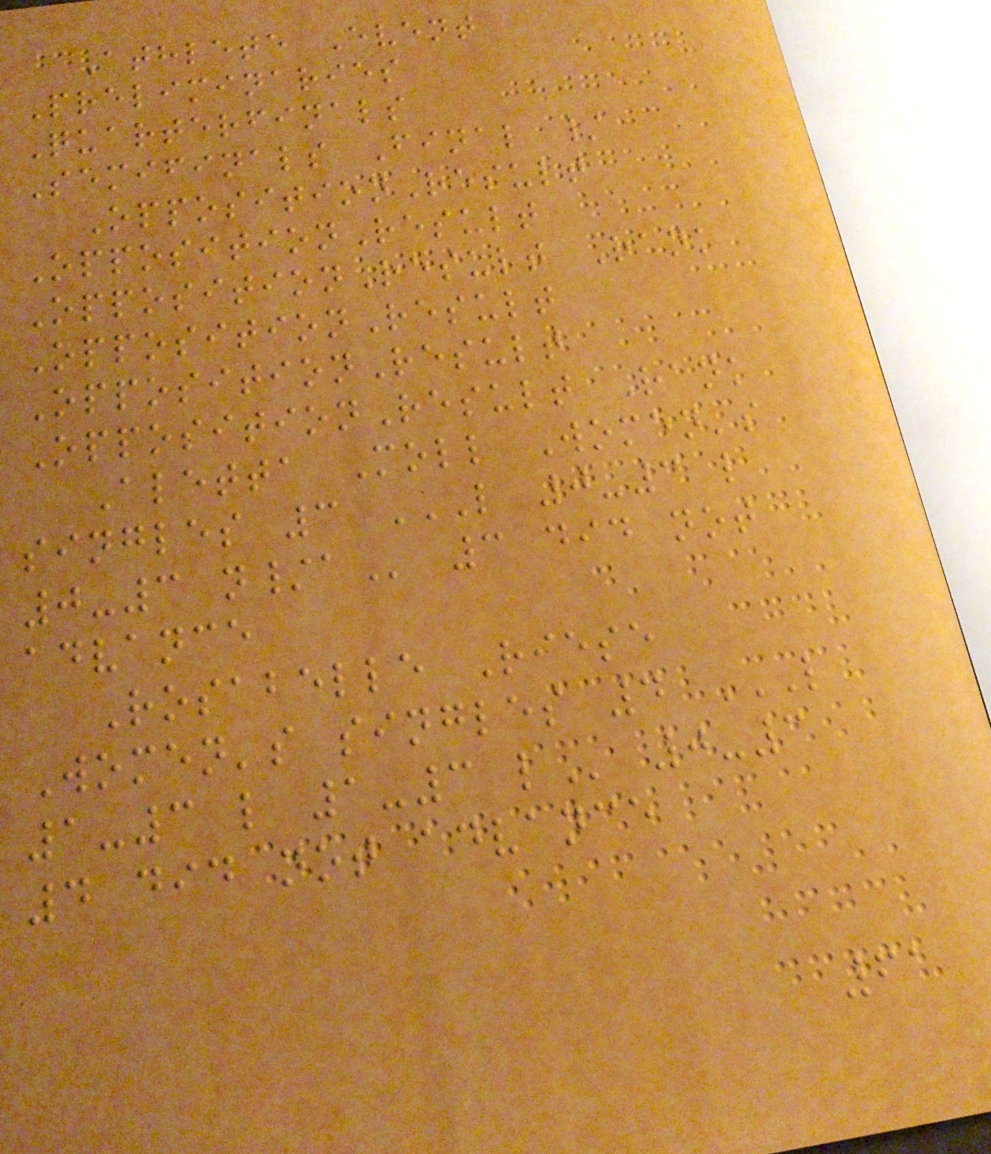Athlete Event
Preliminaries
Quarterfinals
Semifinals Final /
OppositionResult
OppositionResult
OppositionResult Rank
OppositionResult
OppositionResult
OppositionResult Rank
Aletta Moll Women's
singles 3 L 0-3 L
0-3 N/A 3 did not
advance
Rosabelle Riese
Women's singles 4 L
1-3 L 1-3 L 0-3
4 did not advance
61
